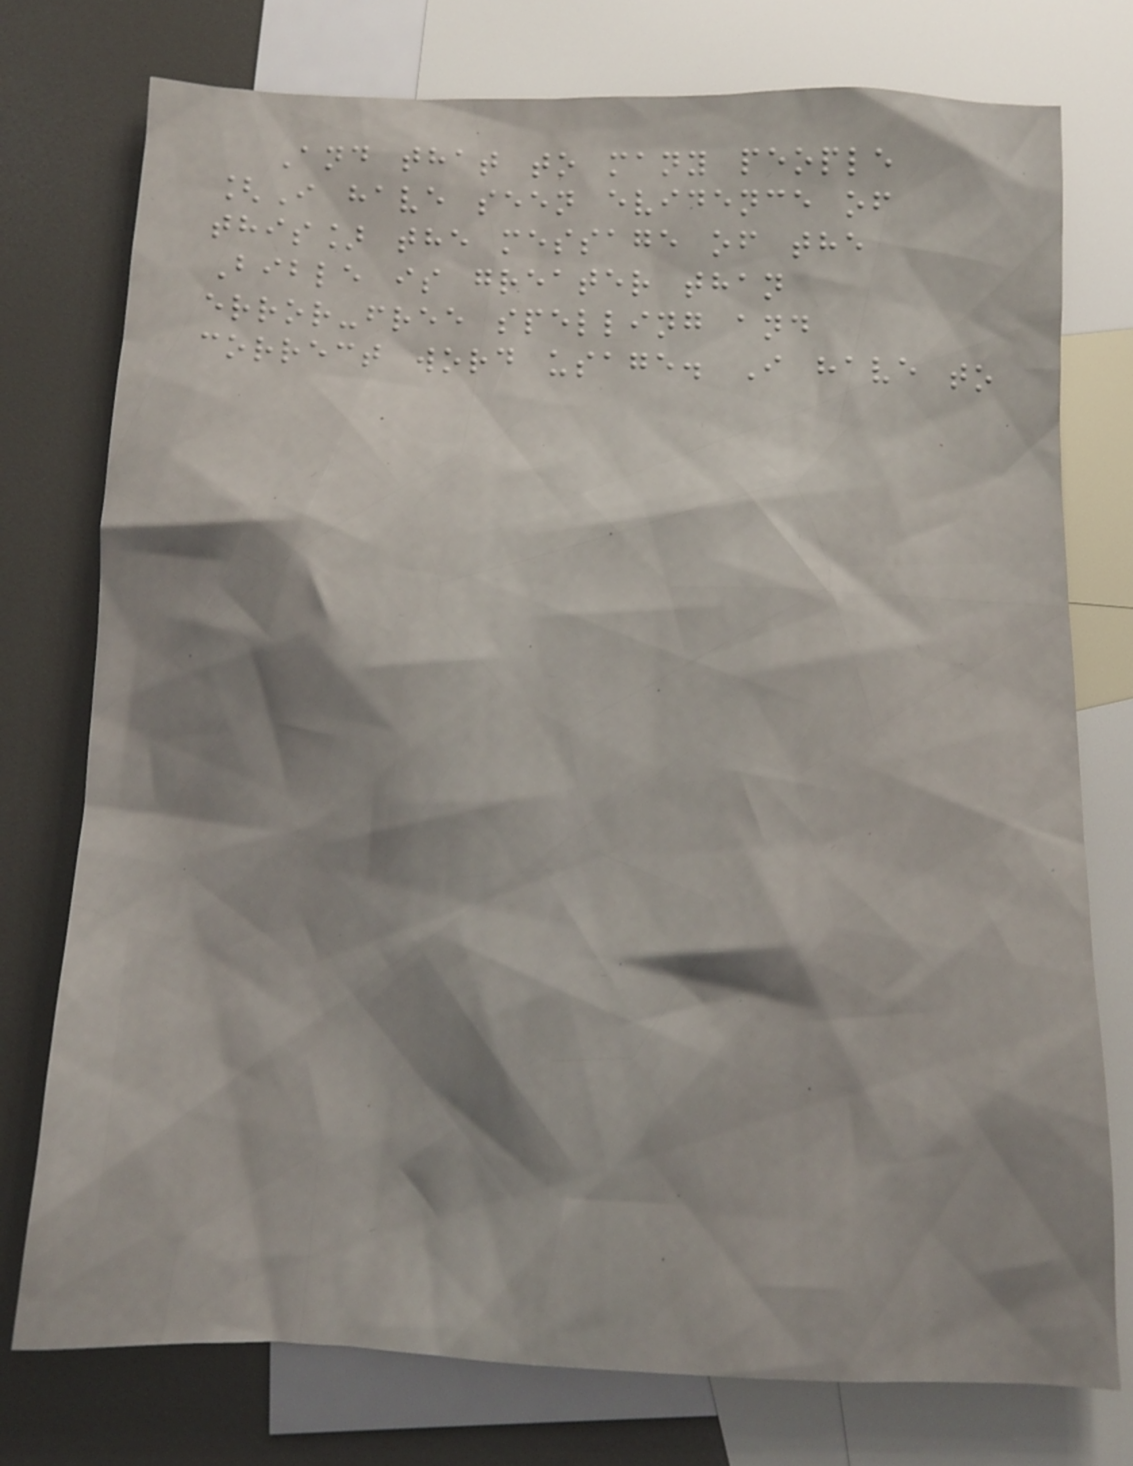And that to many people
[I have seen evidence of
this] the message of the
Bible is greater than
error-free spelling and
correct word usage. I have to
